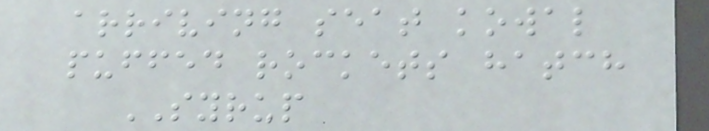arriving seat kowal
puffed rockets hatch
SYRUP
